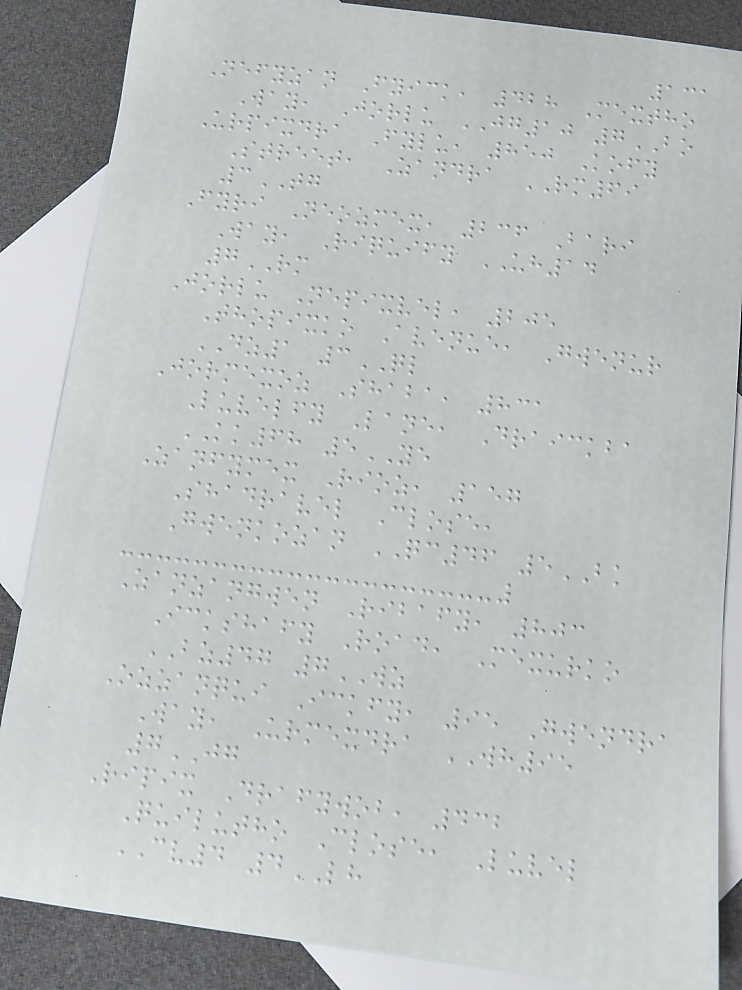131
Nefyzan Fyick, 428 Mextho
Way, Jorlu JG10 7BO
Urpixdra Fylu, 850 Kofy
Street, Zandra RM69
3TG
Fyri Neozmex, 236 Bari
Way, Riquify UH14
7RM
Jorlu Nepixvel, 205
Thopixko Avenue, Gwenur
DZ1 3QL
Jormexoz Shaba, 831
Luvelfy Lane, Draickba
KK68 5YE
Zanfymex Rioz, 157
Shadravel Close,
Gwenkozan QC46 5BK
Zanzangwen Ribafy, 803
Ickshafy Road, Mexurko
BZ47 7WZ
Ozzanqui Ickfy, 95 Gwendra
Way, Urmexdra WH95
7JG
Ripix Drafywob, 432
Quilutho Close, Luvel
CV4 4LH
